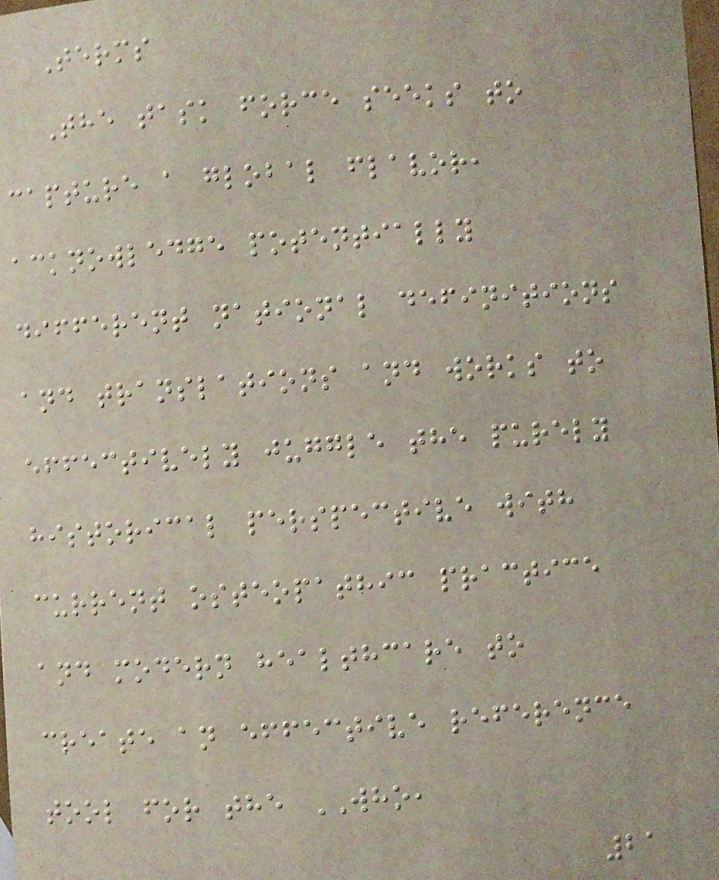Terms
The task force seeks to
capture a global flavor,
acknowledge potentially
different national definitions
and translations and works to
effectively juggle the purely
historical perspective with
current osteopathic practice
and modern healthcare to
create an effective reference
tool for the WHO,
21
